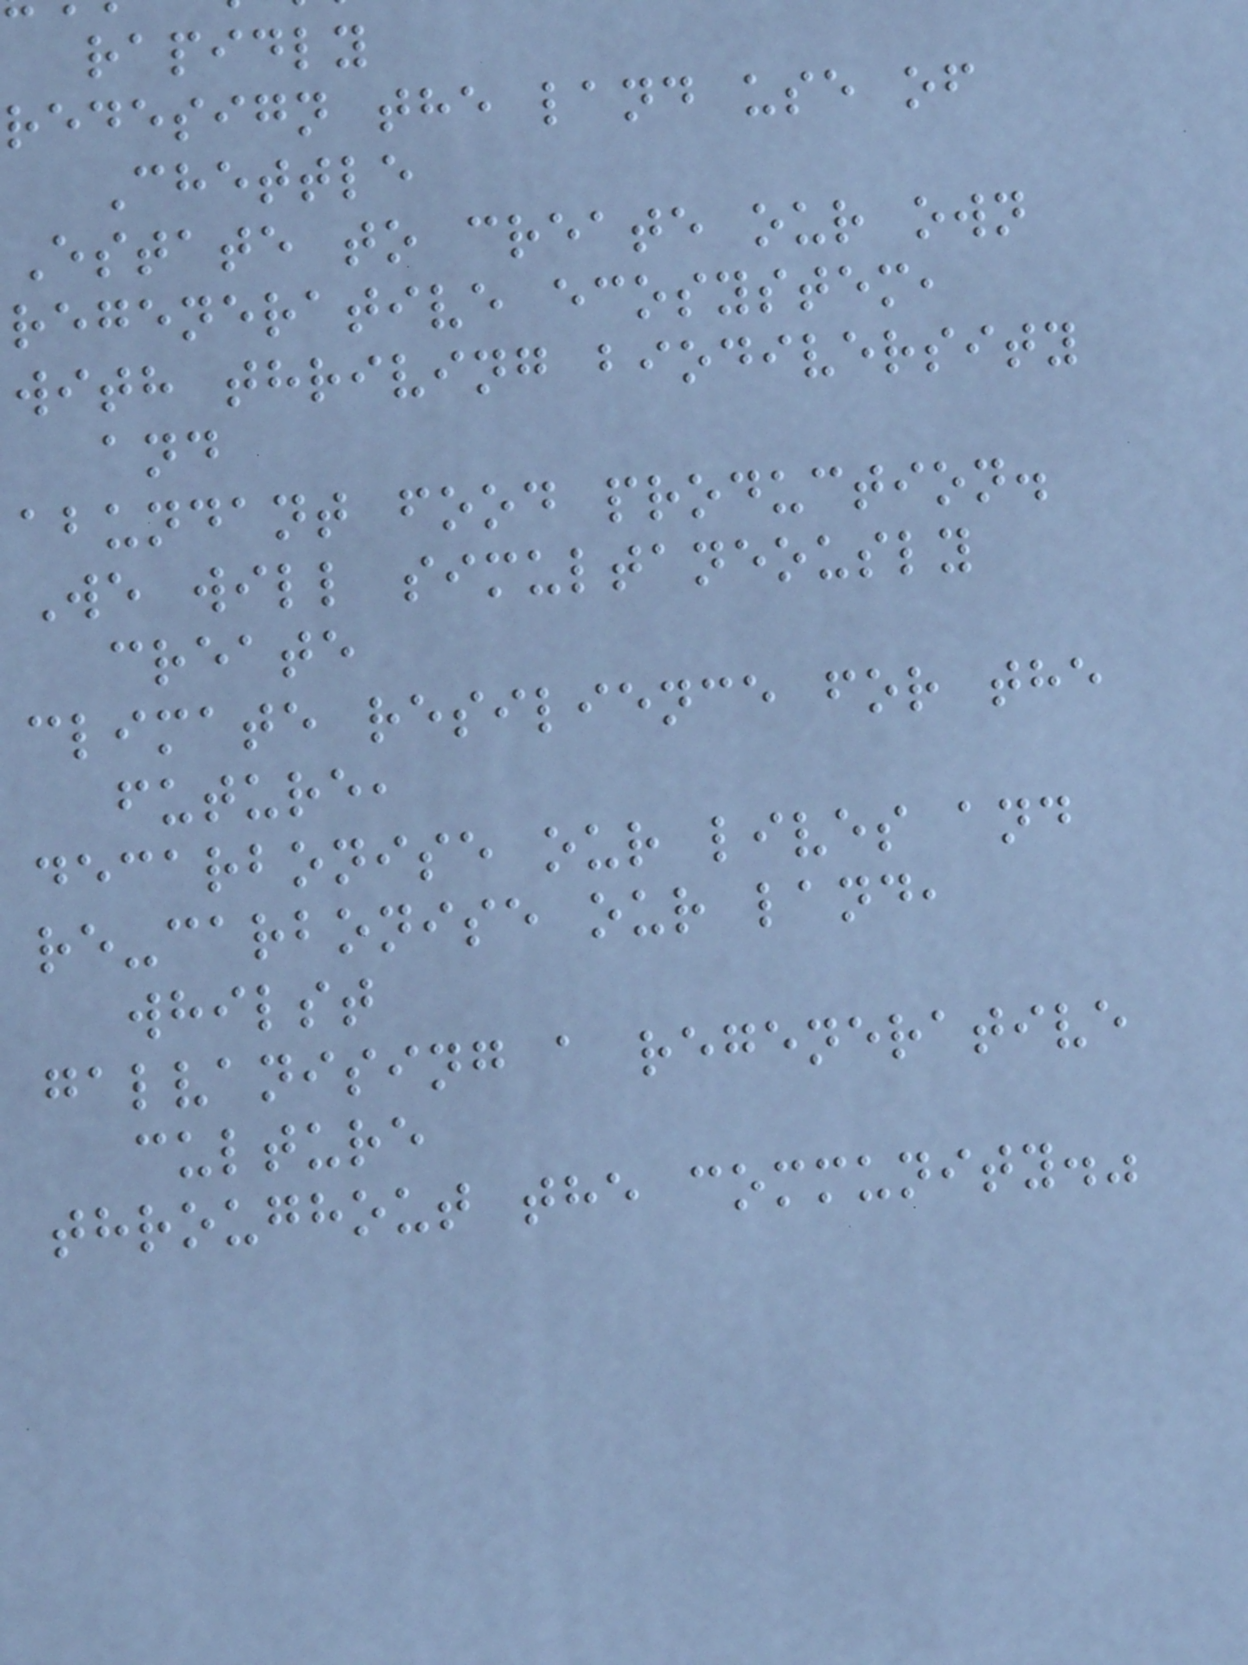rapidly
redesign the land use of
Chettle
Estate to create our own
regenerative ecosystem,
with thriving biodiversity
and
abundant food production.
We will simultaneously
create
climate resilience for the
future,
decarbonise our lives and
re-carbonise our land,
whilst
galvanising a regenerative
culture
throughout the community."
